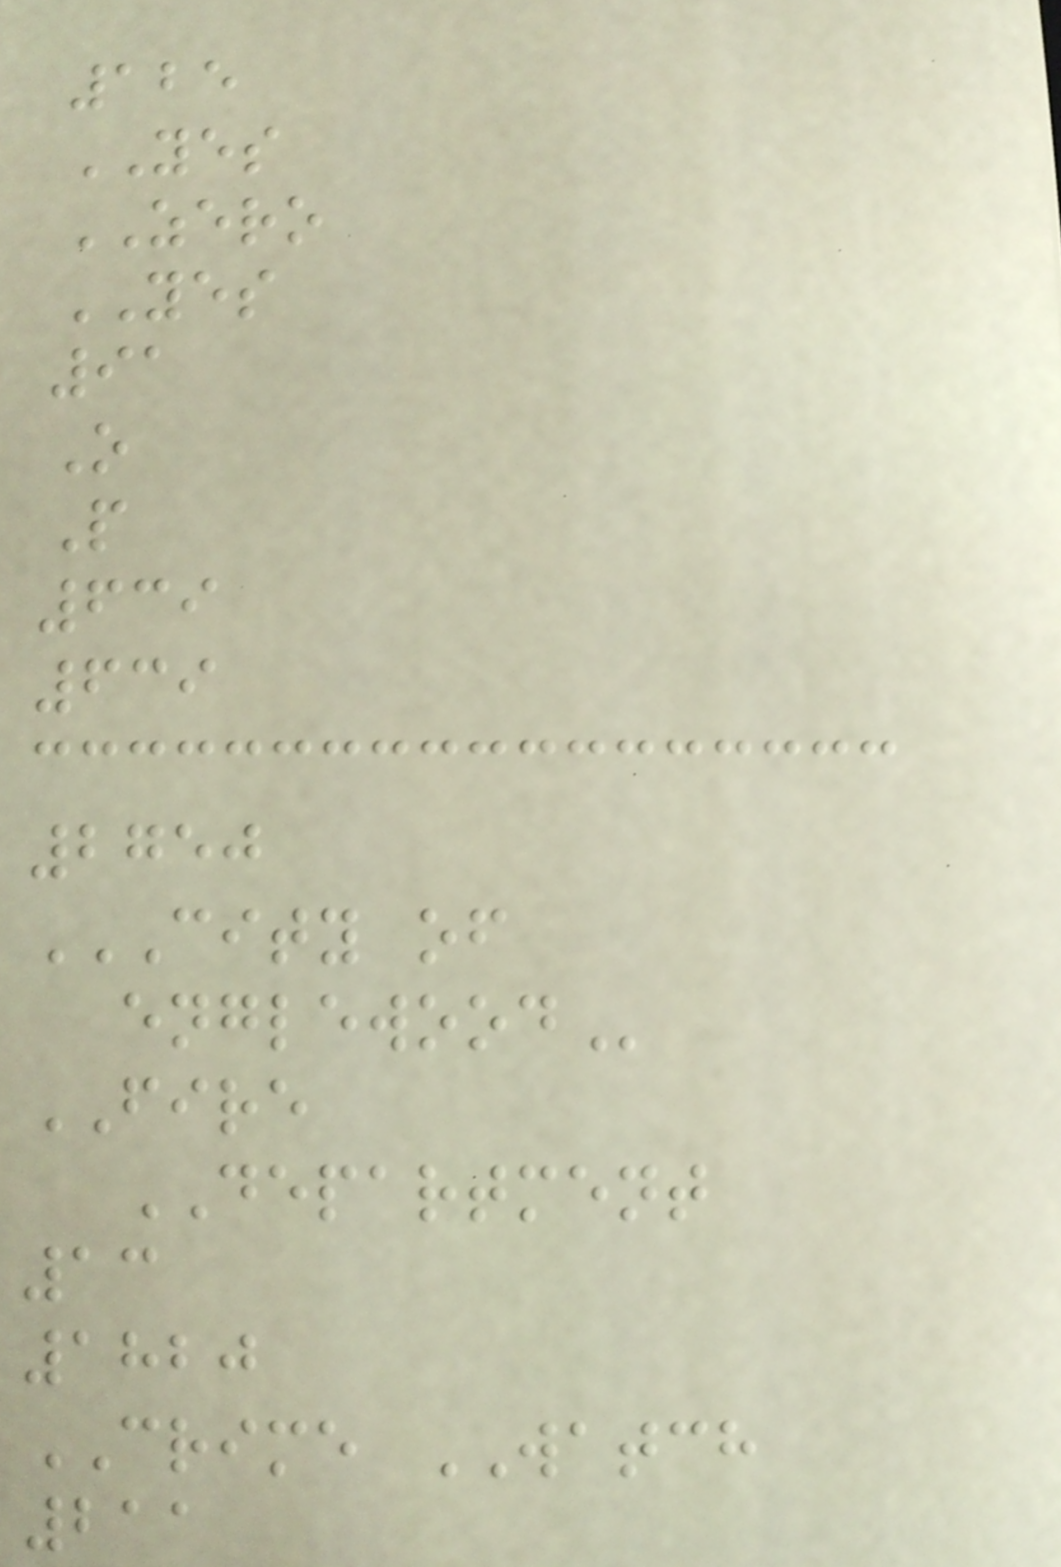125
YES
ZERO
YES
91
O
P
639
639
2750
CITY OF
ENGLEWOOD
FIRE
DEPARTMENT
13
1820
CRIME WATCH
211
